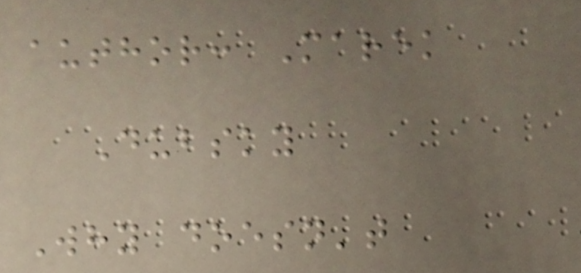author: Marek
Dubsky
Why doesn't
